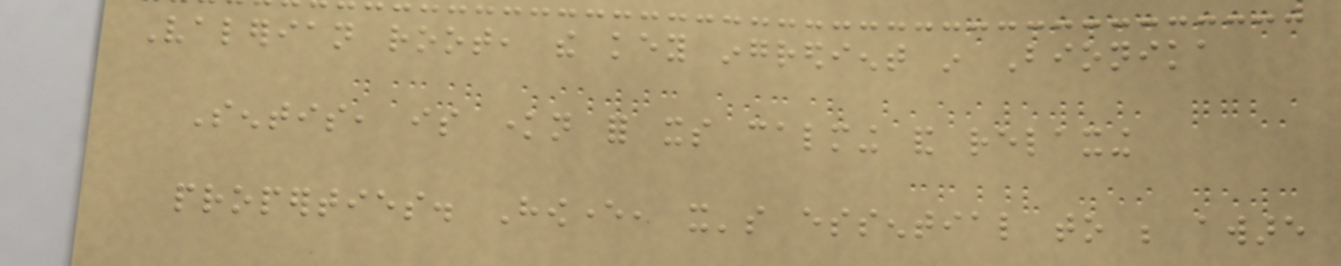Valerian root, the key ingredient in Bionika
Sentis, is known for its calming and relaxing
properties. However, it's essential to be aware
